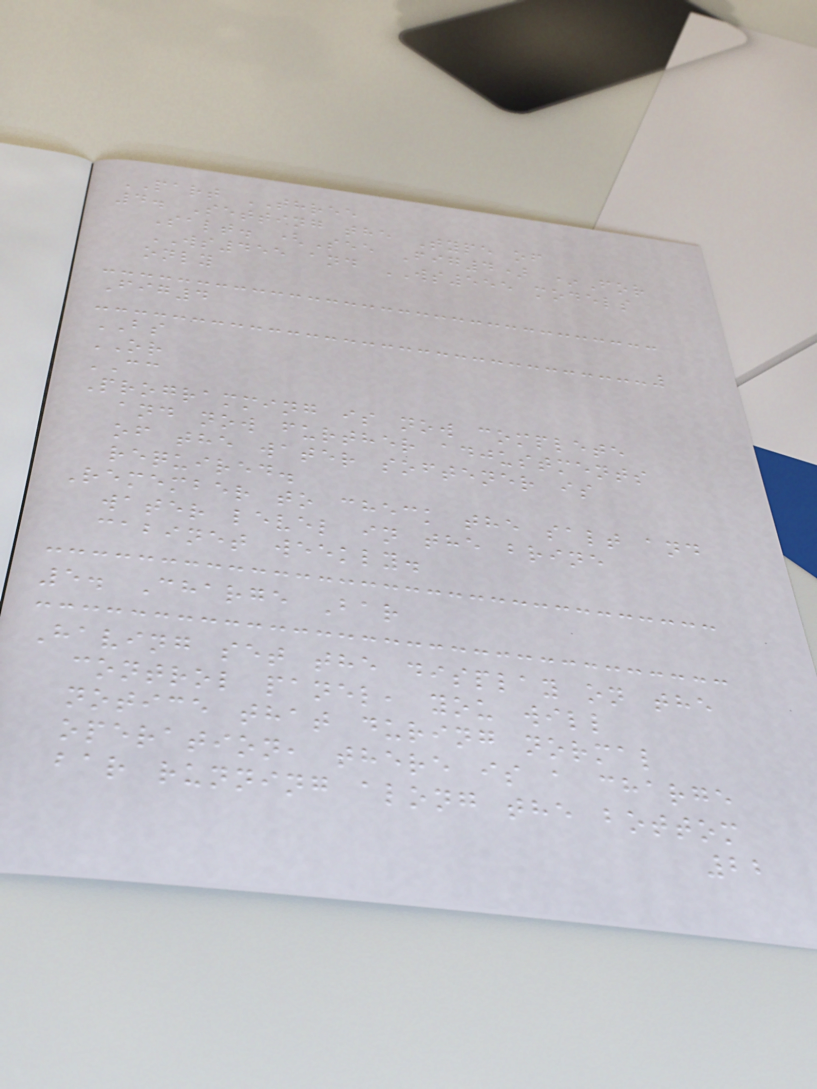PART THREE
4. Setting the Type of
Salt. (See Fig4) *For
WS455 and WS555 models
only
Fig4
BS
OR
CC
Programming is now complete
and now further adjustments
of the water softener is
required.
Remember to check the salt and
water level in the brine
cabinet weekly.
5. Charge Bar
Having set the display on the
control panel, you will
notice that during normal
operation, there is a charge
bar running along the bottom
22
